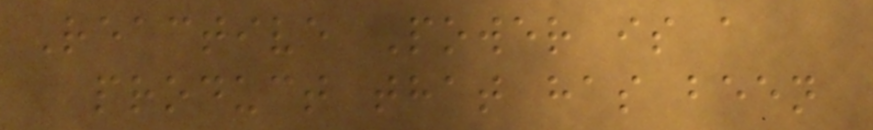Reactive Power is a
product that has been
